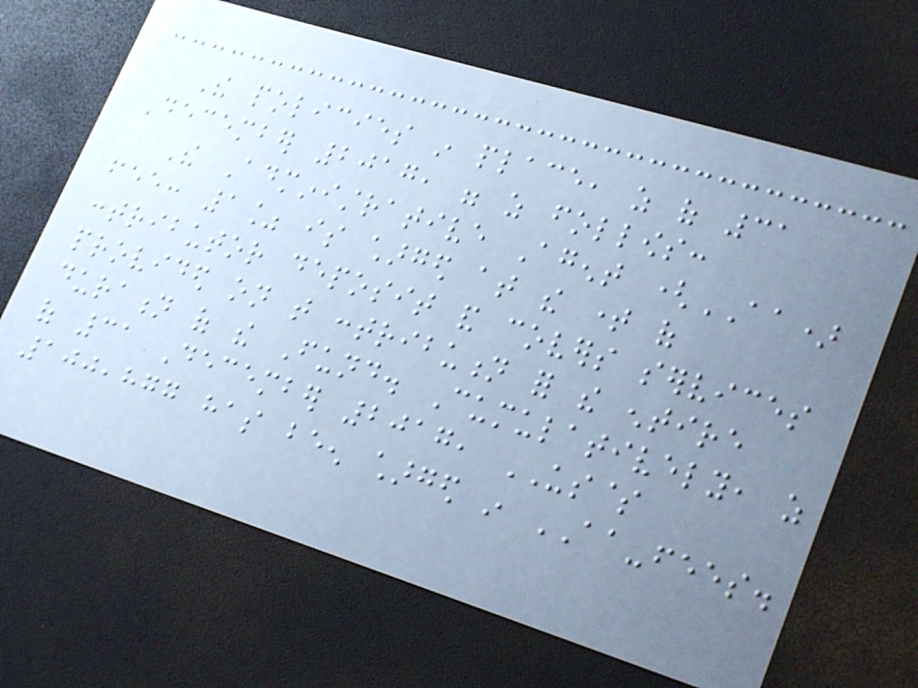The policies in place, as of 31
December 2017, were as follows:
The Administrative Agent (AA)
fee: 1% is charged at the time of
contributor deposit and covers services
provided on that contribution for the entire
duration of the Fund. Cumulatively, as
of 31 December 2017, US$
100,877 has been charged in AA-fees.
